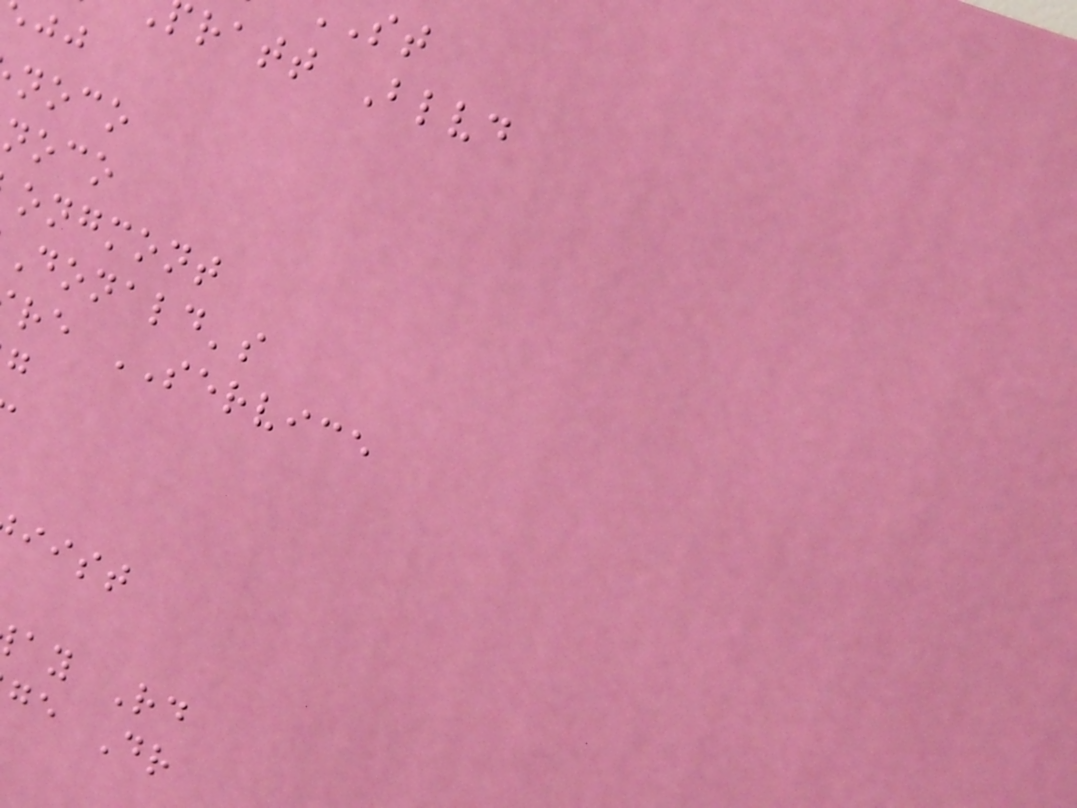ratt Blvd
noco
noco
ongmont
Donald's
re SERVICE
iist
ay Rd
ge Dr
